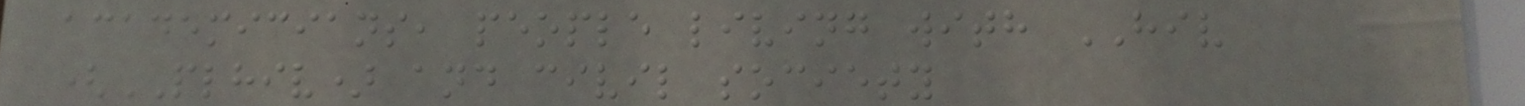academicians, people living with HIV
(PLHIV) and civil society
